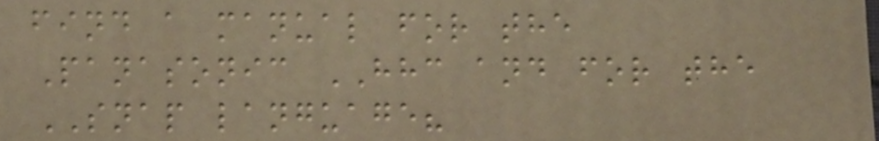find a manual for the
Panasonic HHC and for the
SNAP language?
